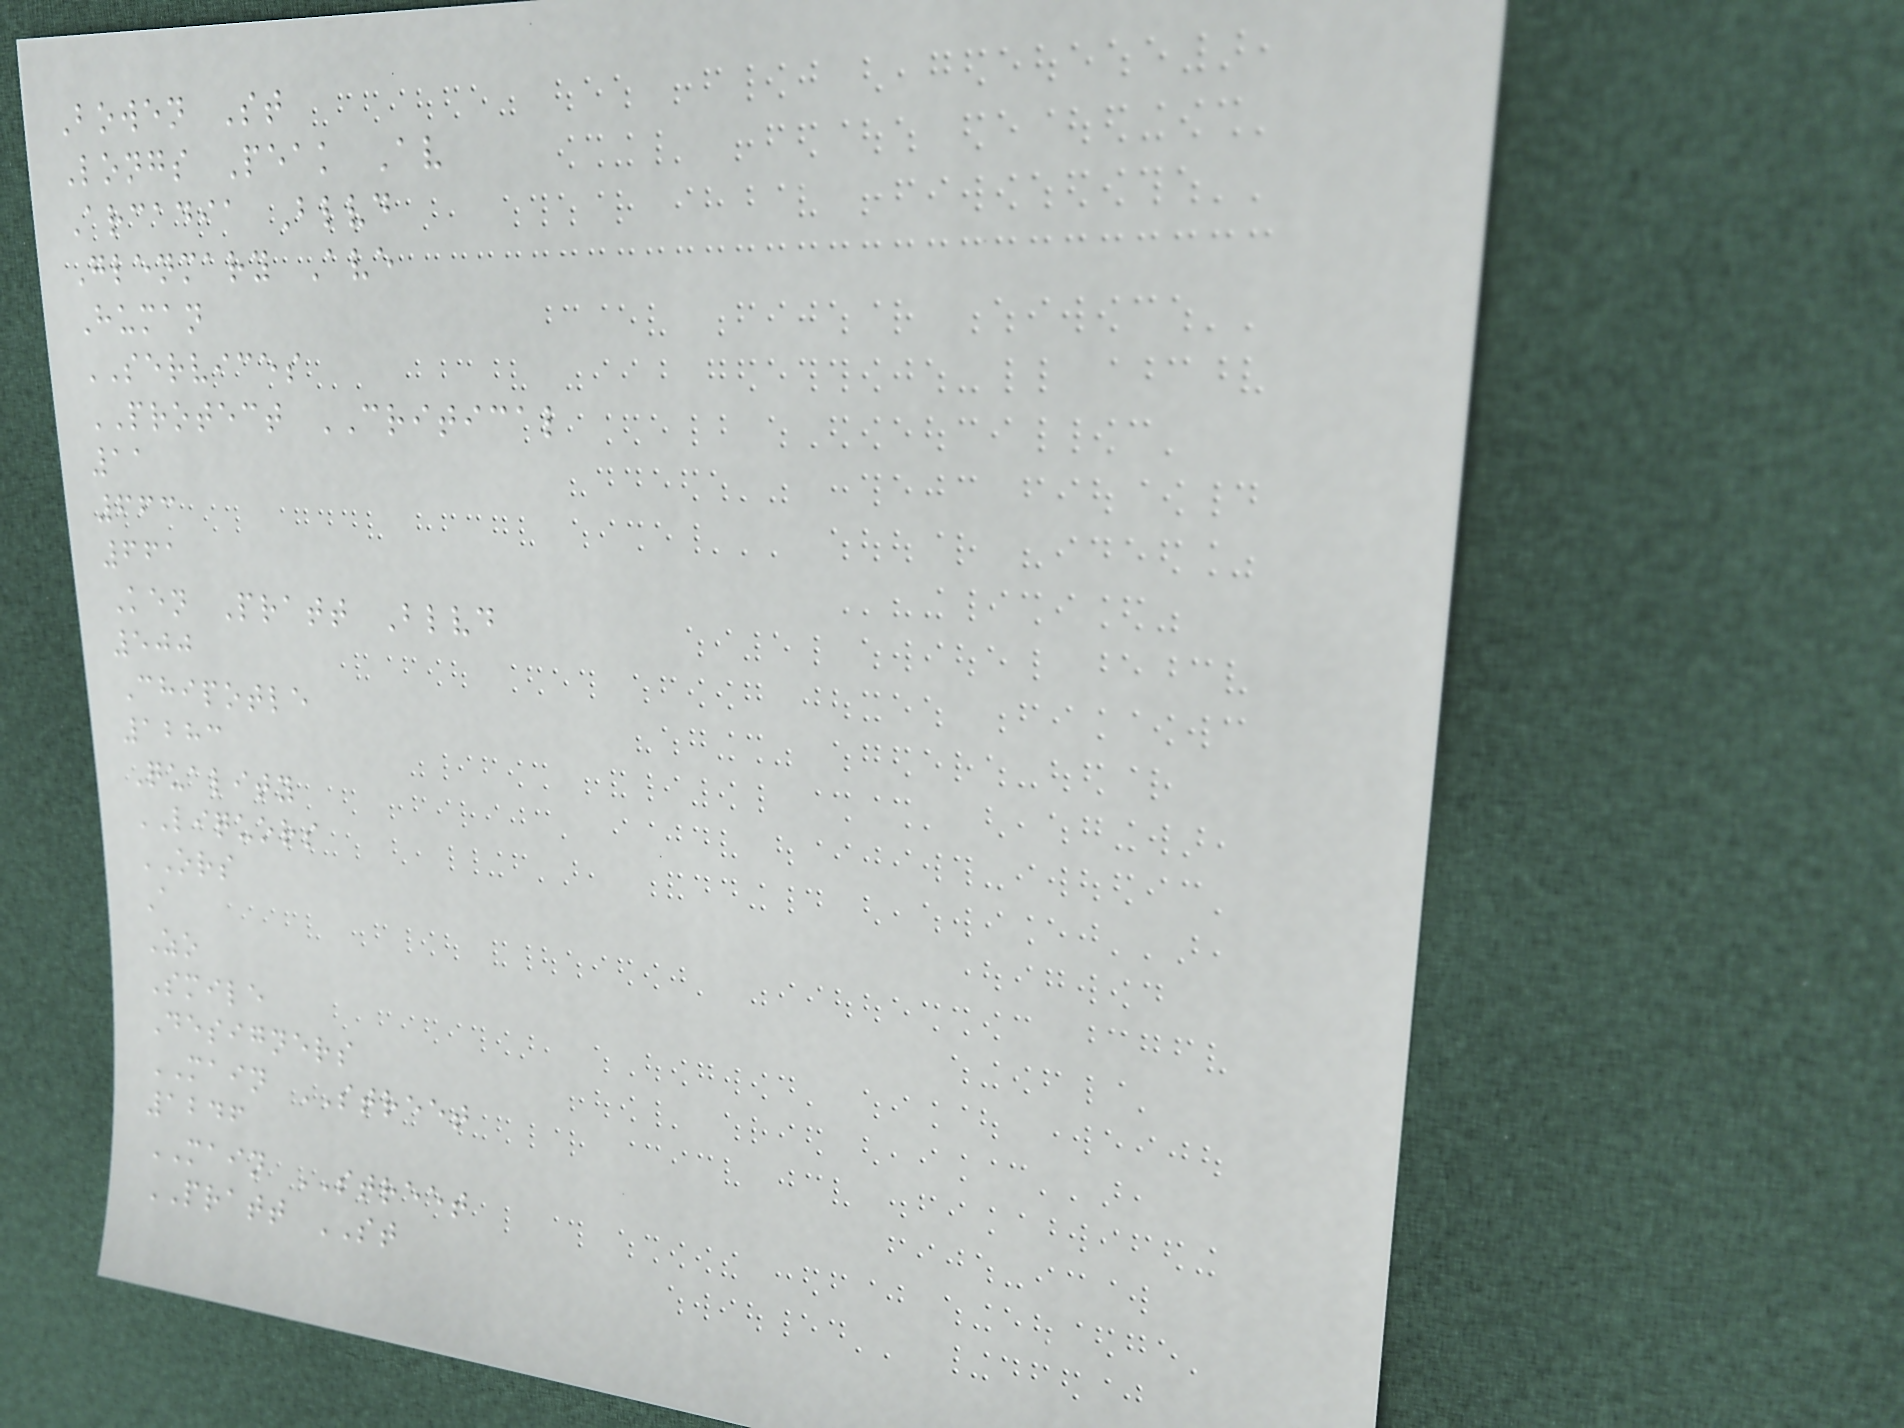Bowen St
Longs Peak Av
Arcadia Blvd
Glenmary Ave
Human
SERVICES
PROTECT CRITICAL
11
663
661
Ken Pratt Blvd
500
Chipotle
1283
Quality
LIQUORS
ORS
A
Zo
Smile
Designers
MAIN STREET
1246
MAIN STREET
PRATT ST
